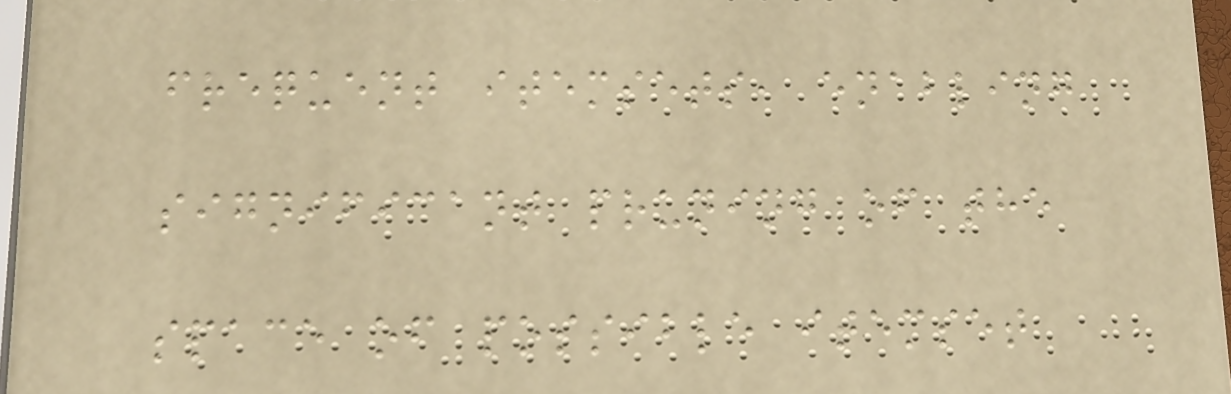frequent itemsets, enabling
significant pruning of the
space of possible itemset
